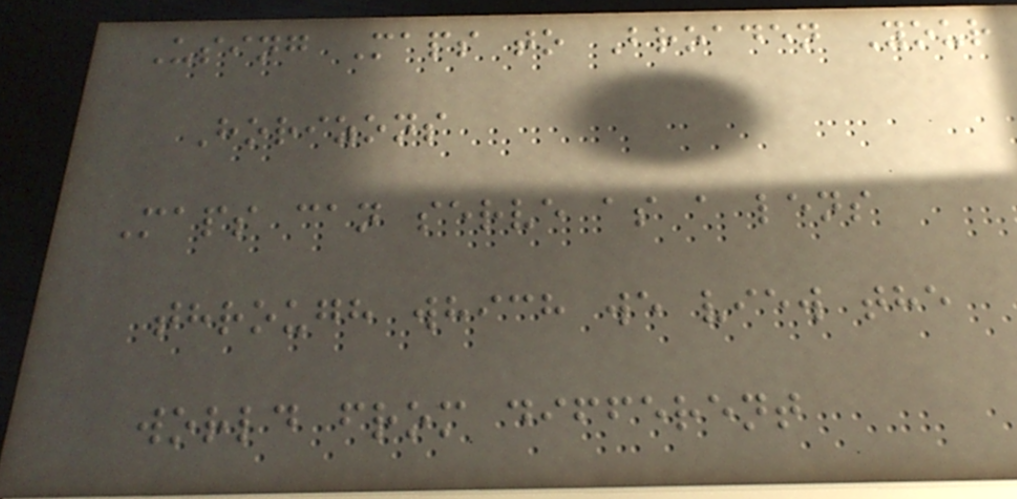Using Maps to Broaden Your
Horizons
Maps can serve as a lens
through which we view the
world from different
